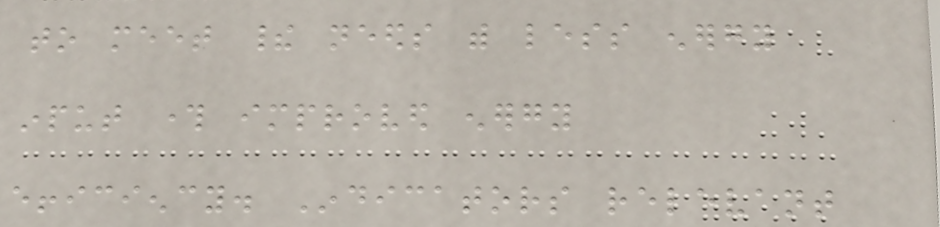to meet their needs with less energy
input through improved energy
efficiency. Indicators relevant
